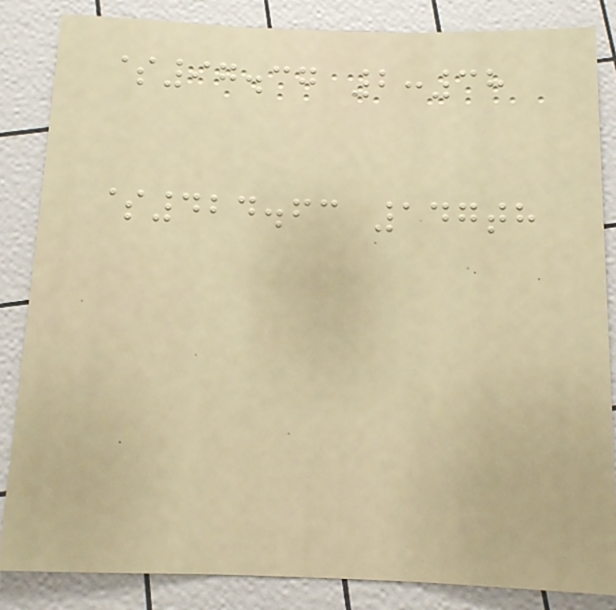$97.37 2:38
$424.63 147th
